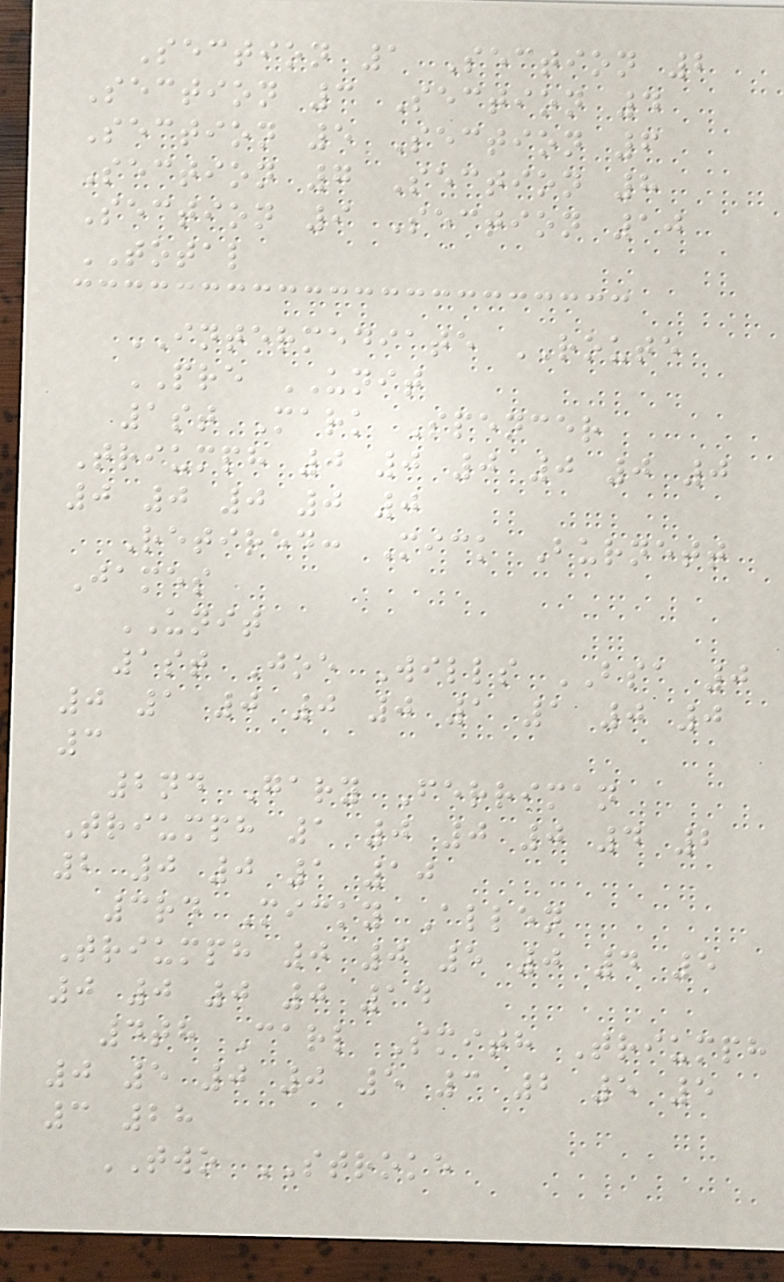Section 1 Section 2
Section 3 Section 4
Section 5 Section 6
Section 7 Section 8
Section 9 Section 10
TOTAL
INTERMEDIATE ROUTE
PRE UNIT
1st Mark Spencer
Triumph 0 0 0 0 0 0
0 0 0 0 0
Retired: Mick Burnett
James
UNIT
1st Joe Wills BSA 0
0 1 0 0 0 1 1 0 0
3
2nd Gary Ferriman
Triumph 1 0 0 0 4 2
2 0 0 1 10
3rd Micky Allen
Triumph 0 0 5 0 4 5
0 0 0 0 14
4th Carl Smith Triumph
0 5 0 0 5 3 2 5 5
3 28
TWO STROKE
